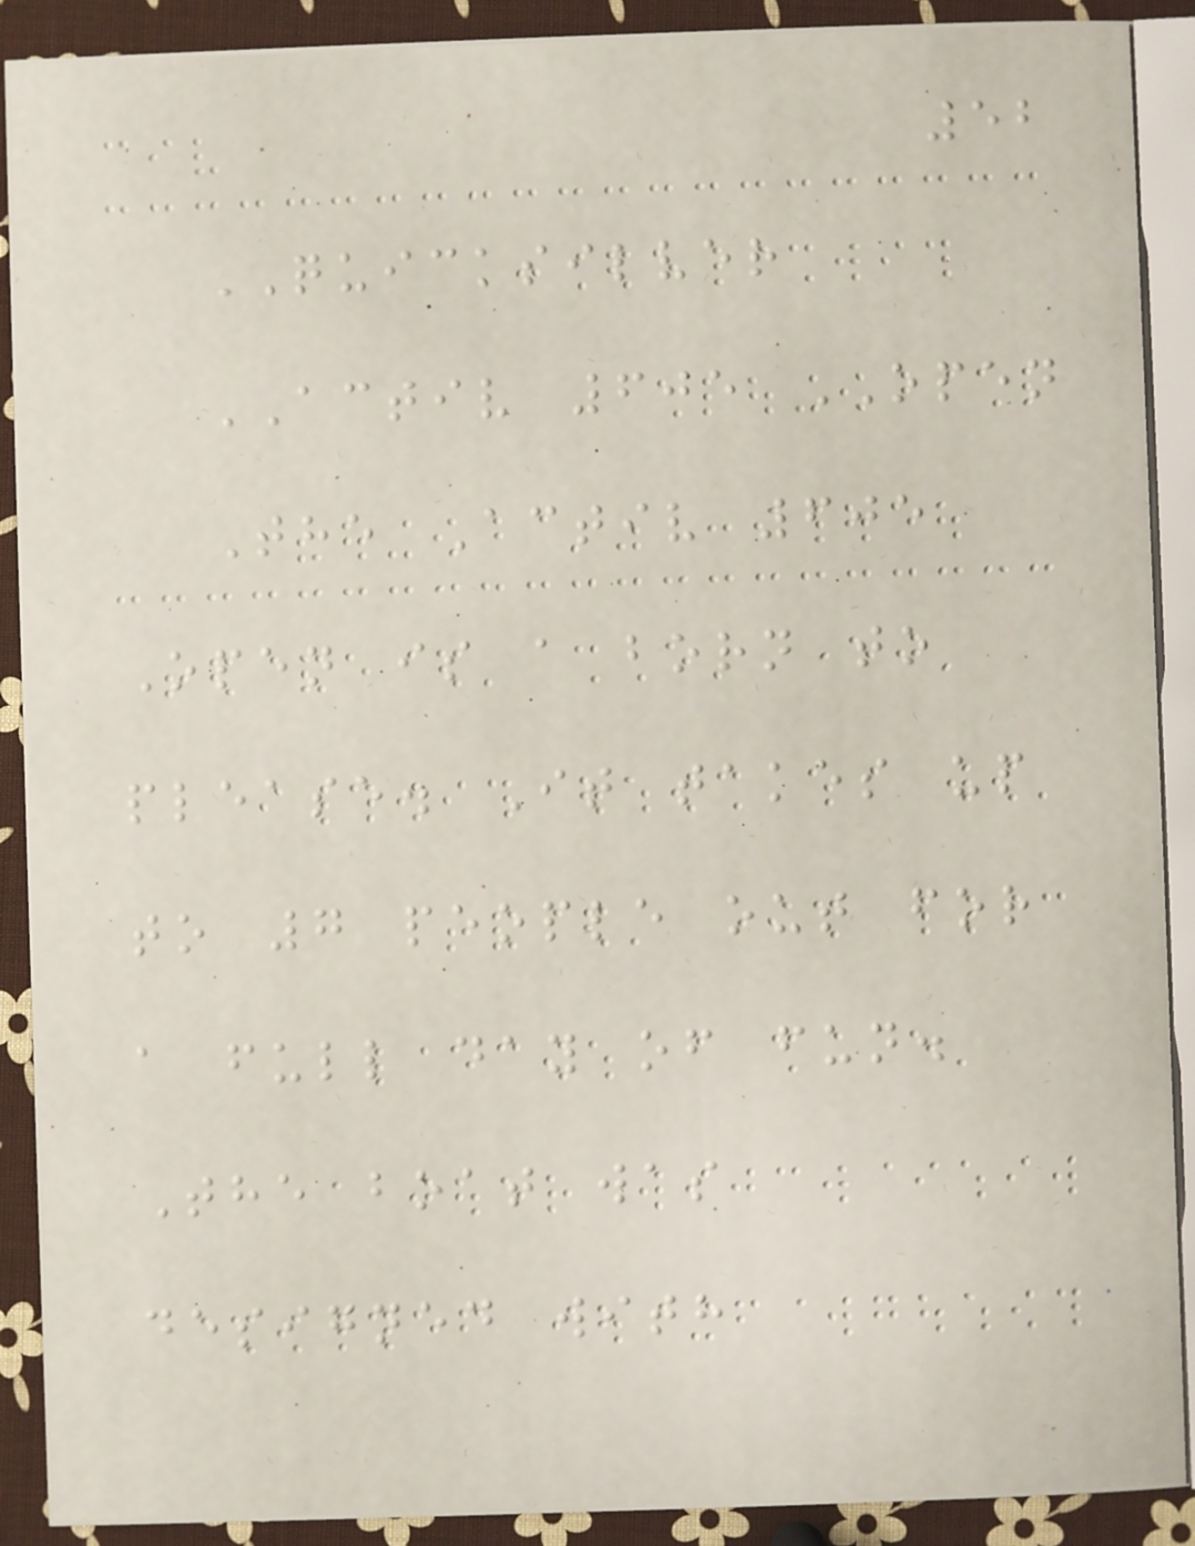52
QUICKSILVER
ACTIV 605 OPEN
The Activ 605
Open is a born to
please. It takes up
to 7 people out for
a full day of fun.
The boat was
designed with
